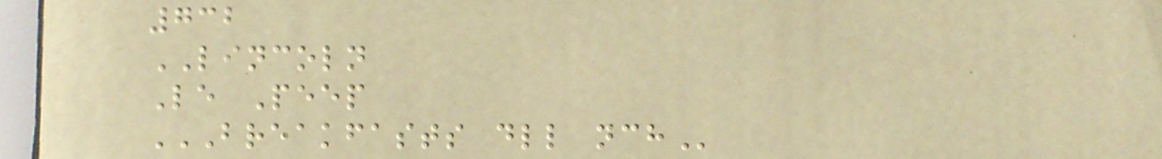732
LINCOLN
Le Peep
BREAKFASTS DLL NCH
